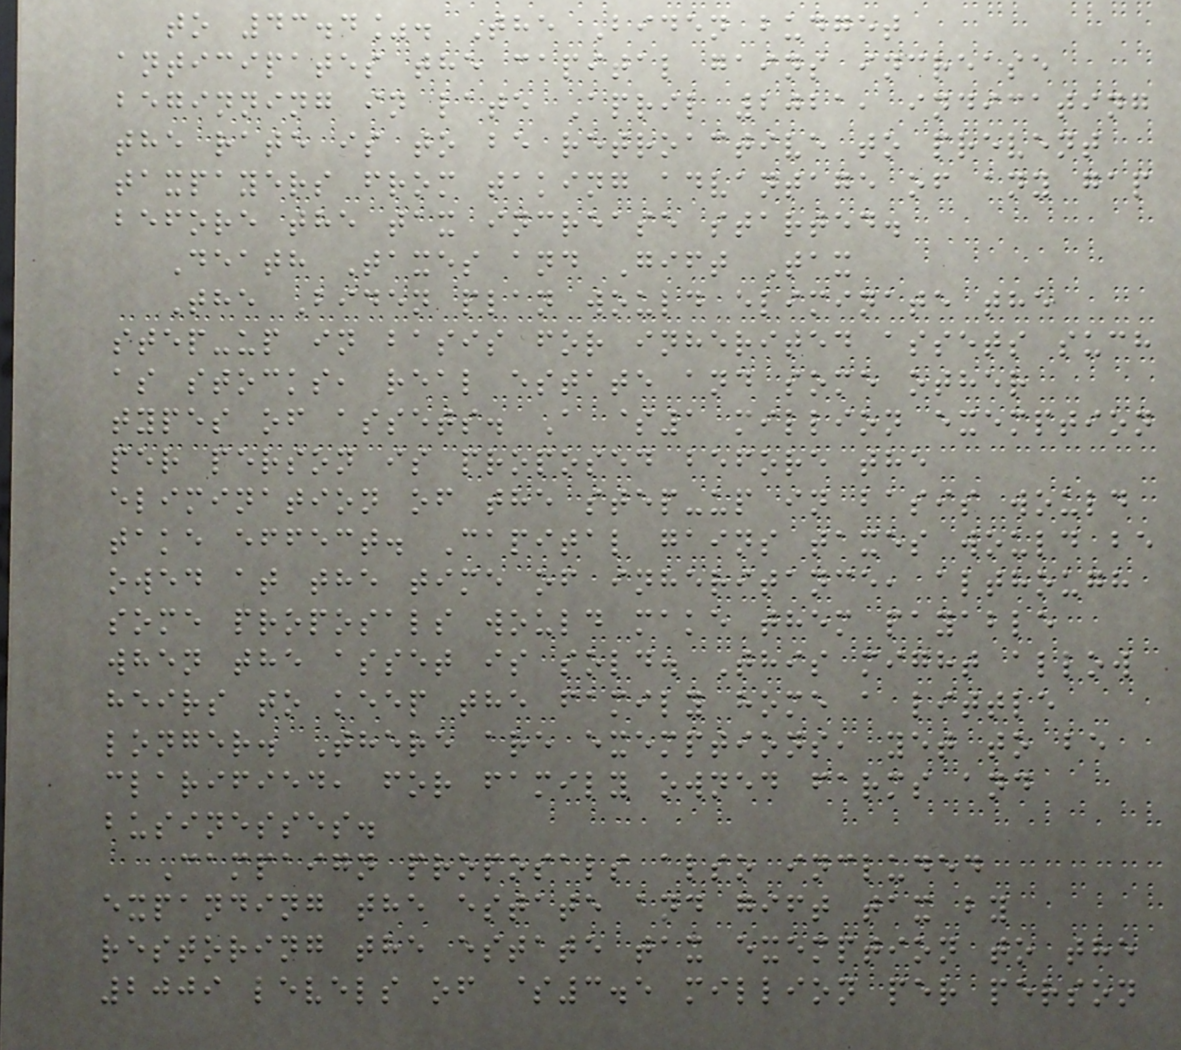to 43.4%. The Biden budget
anticipates the capital gains increase
beginning in late April 2021, indicating
the rate is to be retroactive to prevent
taxpayers from taking advantage of any gap
before the tax increase started.
Death Taxes and Gift Tax
The Biden plan would eliminate the
step-up in basis for inherited assets such
as stocks, real estate and some other
types of assets. A $1 million exemption
per person is proposed before the
elimination of the step-up in basis would
take effect. Capital gains taxes would be
owed at the time of inheritance, although
some proposals would make them payable
when the asset is sold. This might allow
heirs to keep the family home a little
longer. There are exemptions, yet to be
clarified, for family owned farms and
businesses.
Campaign proposals also included
expanding the estate and gift tax by
restoring the estate tax exemption to the
2009 levels of $3.5 million per person
